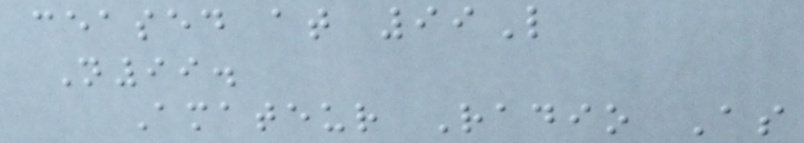ceased at 99L
N99.
Amateur Radio As
